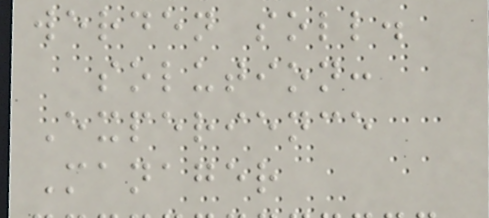werden soll.
solution:
Experience
Manager
